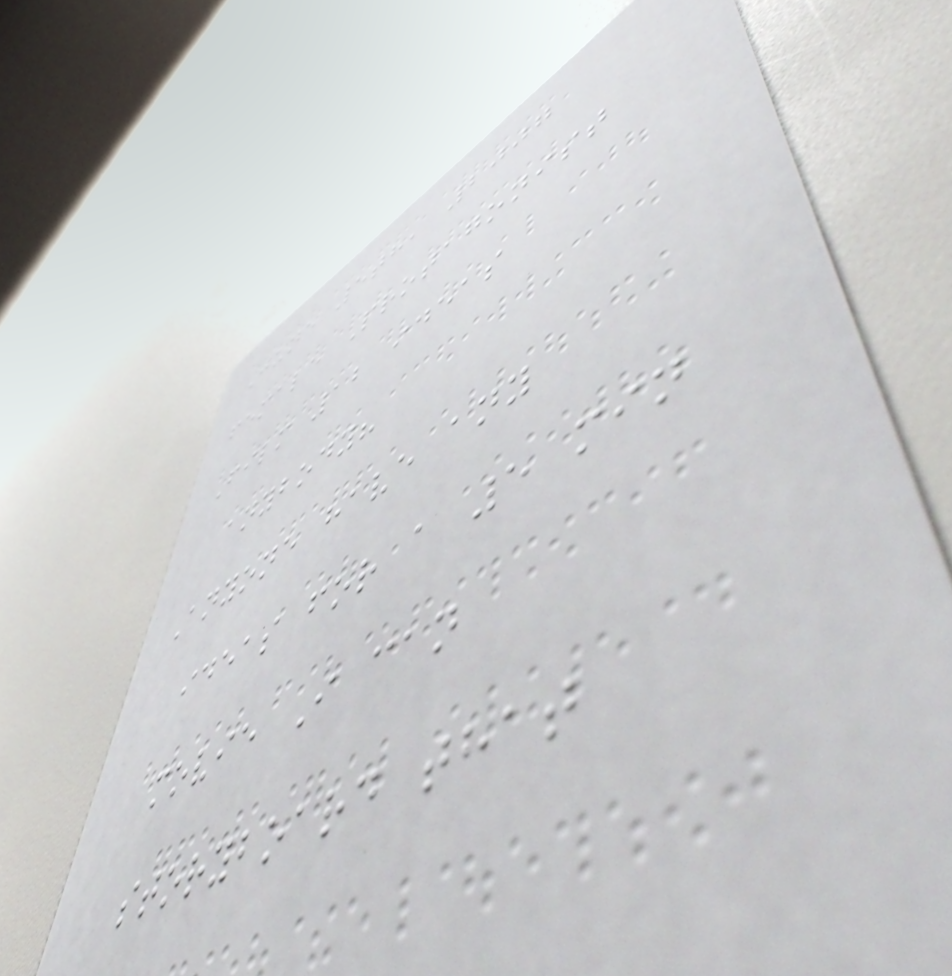June 5th, 2007
female Protagonist
Film 12 ideas
anybody?
Anyone have any
ideas for a 5 min
movie I can
storyboard that
